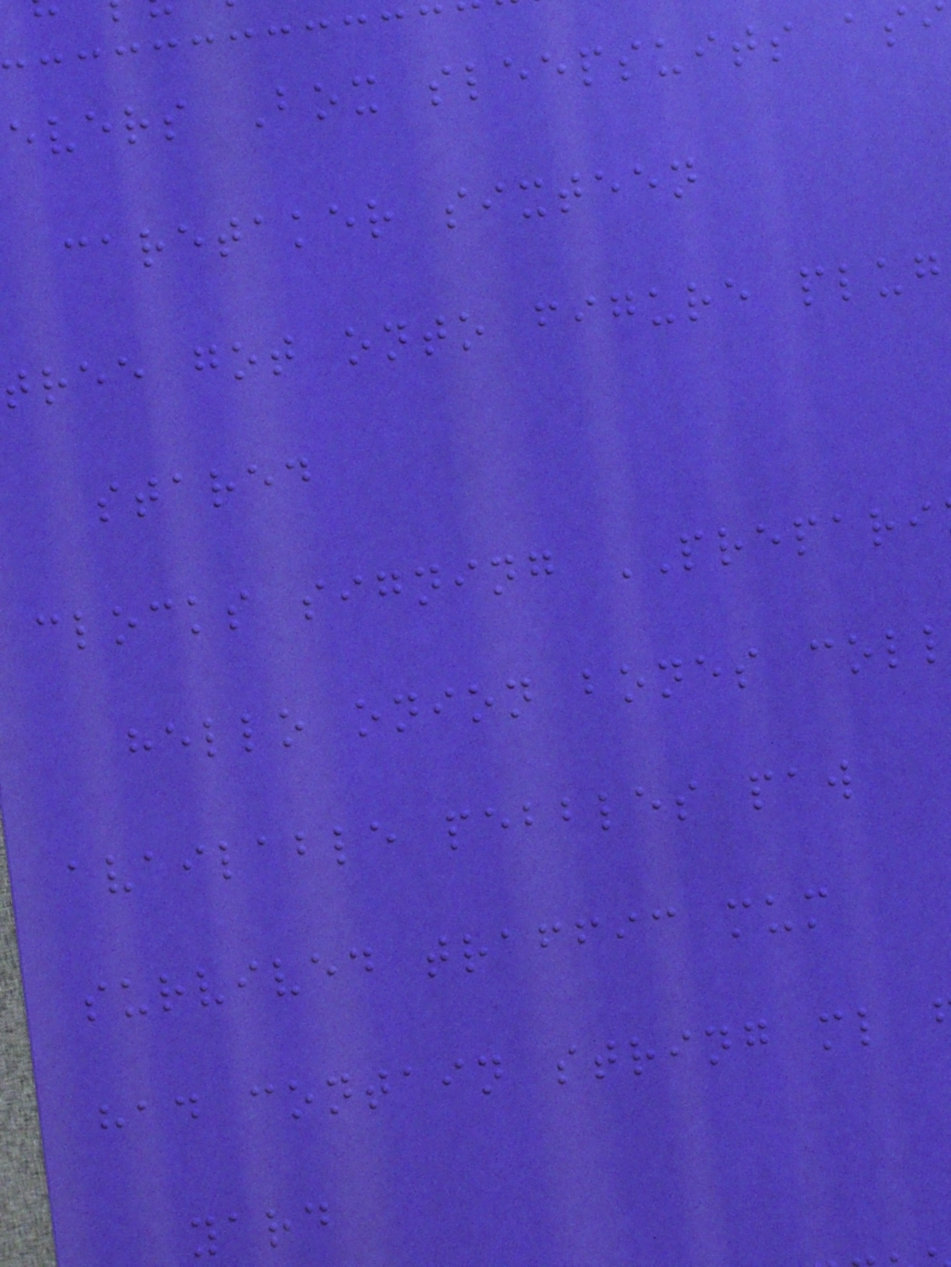evers Box sleepsuits as
caretaker sixteen
tree got onto figure plug
stared
clocks signing PREPARI
hello onion bones col
available pebbles paw
survived traffic mum
had contain string ml
yard
